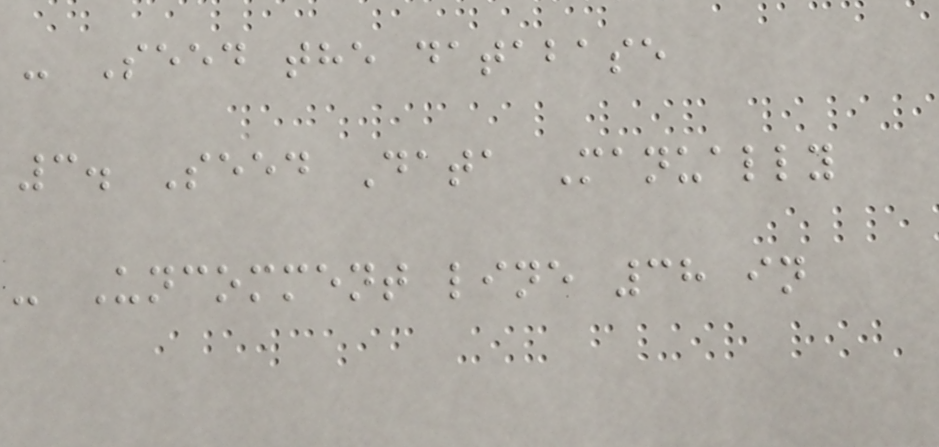- Seed the database
3. Seed Data Manually
- Uncomment line 38 in
